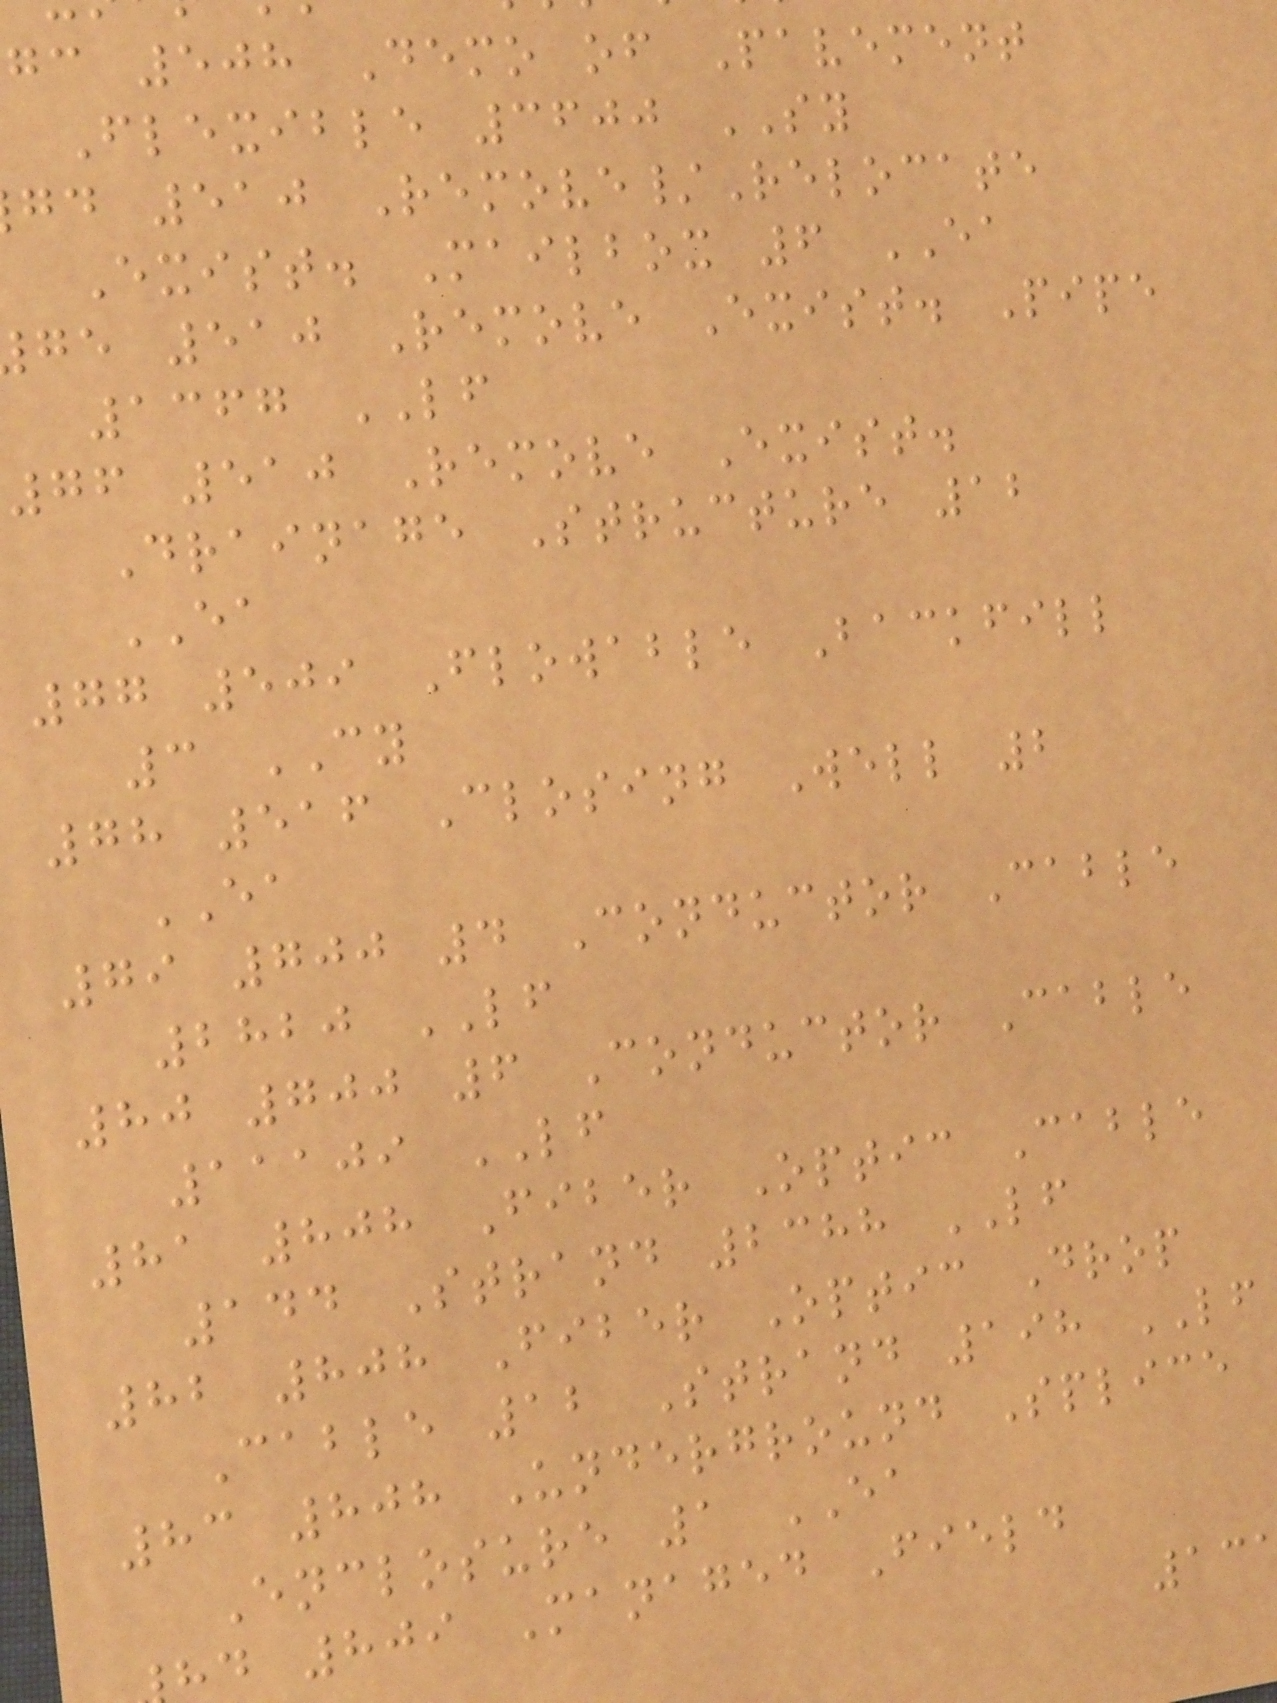gc 508 Demo of Pavement
Flexible 3600 SY
gd 510 Remove/Relocate
Exist. Mailbox 6 EA
ge 510 Remove Exist. Pipe
1367 LF
76 510 Remove Exist.
Drainage Structure 12
EA
77 509 Flowable Backfill
3 CY
78 516 Closing Well 2
EA
79 700 4 Conductor Cable
2820 LF
80 700 6 Conductor Cable
11109 LF
81 808 Fiber Optic Cable
144 Strand 2388 LF
82 808 Fiber Optic Drop
Cable 12 Strand 198 LF
83 808 Underground Splice
Enclosure 1 EA
d 809 Managed Field
